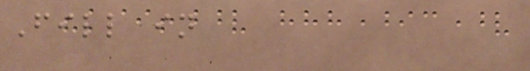Fill in
